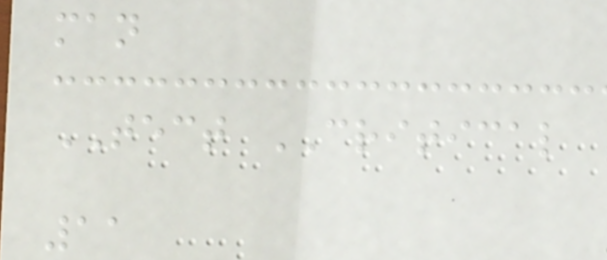man
TECT CRITICAL
11
